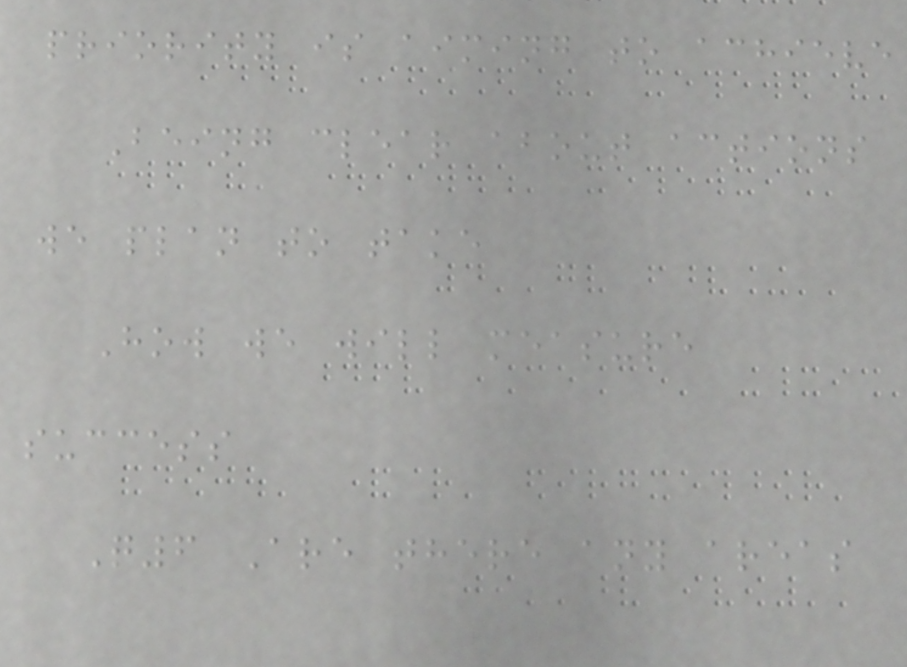priority is aiming to achieve
Being clear about actions
we plan to take
How we will measure
success
Q6 Are there any areas
